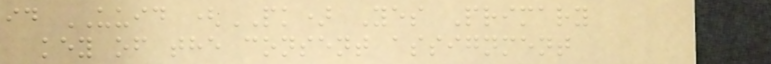id UUID (PK) Yes Primary
key of the consent assignment
